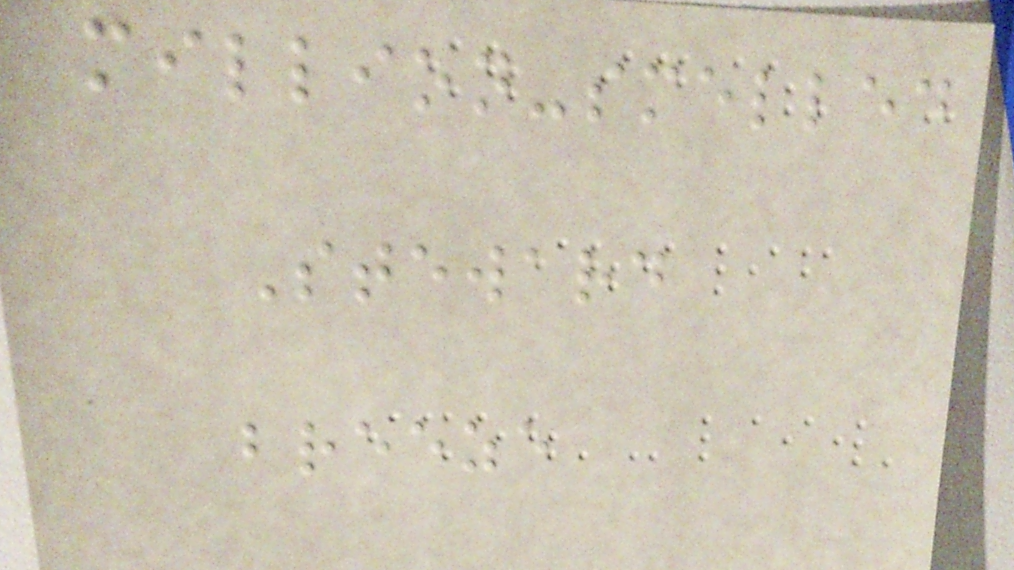million-smelled
Steward
breeze
